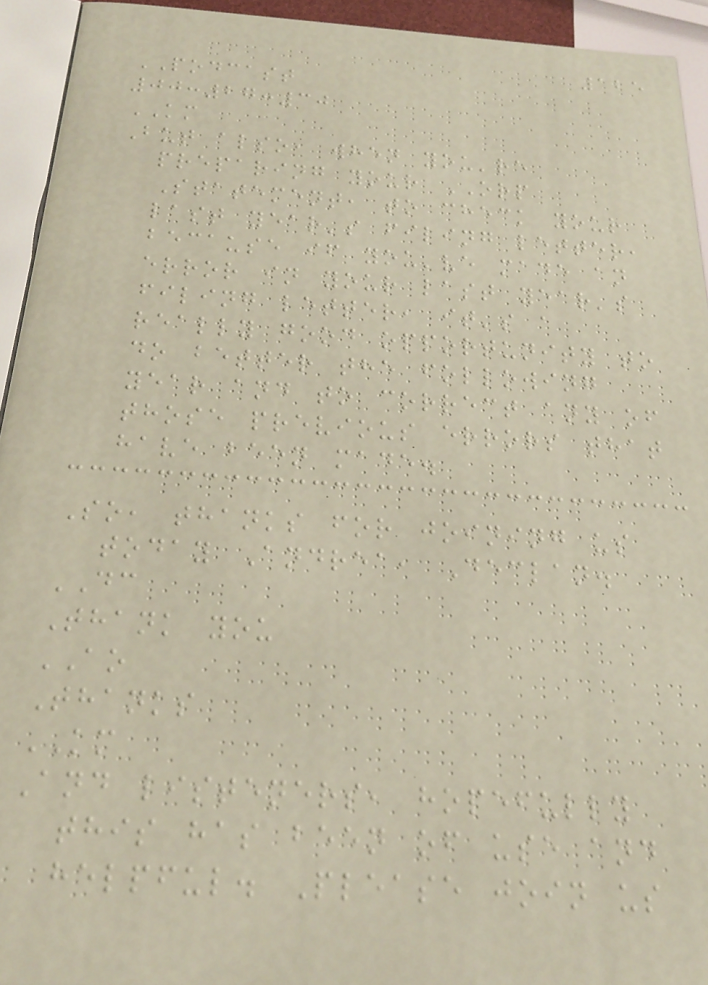125
PODCAST
00:27:30
KM
But also, when you're
preparing your ORP
Statement, to check your
last year's filing letter,
because if you've made an
error in your last year's
filing letter, it's a
really good opportunity to
do better the following
year and to correct any of
those previous errors that
have been made.
So, thanks for joining us
today Andrea, Declan.
DC
Thank you
AO
Thanks
KM
And listeners, hopefully
this has been of use and
helpful. Please join us
